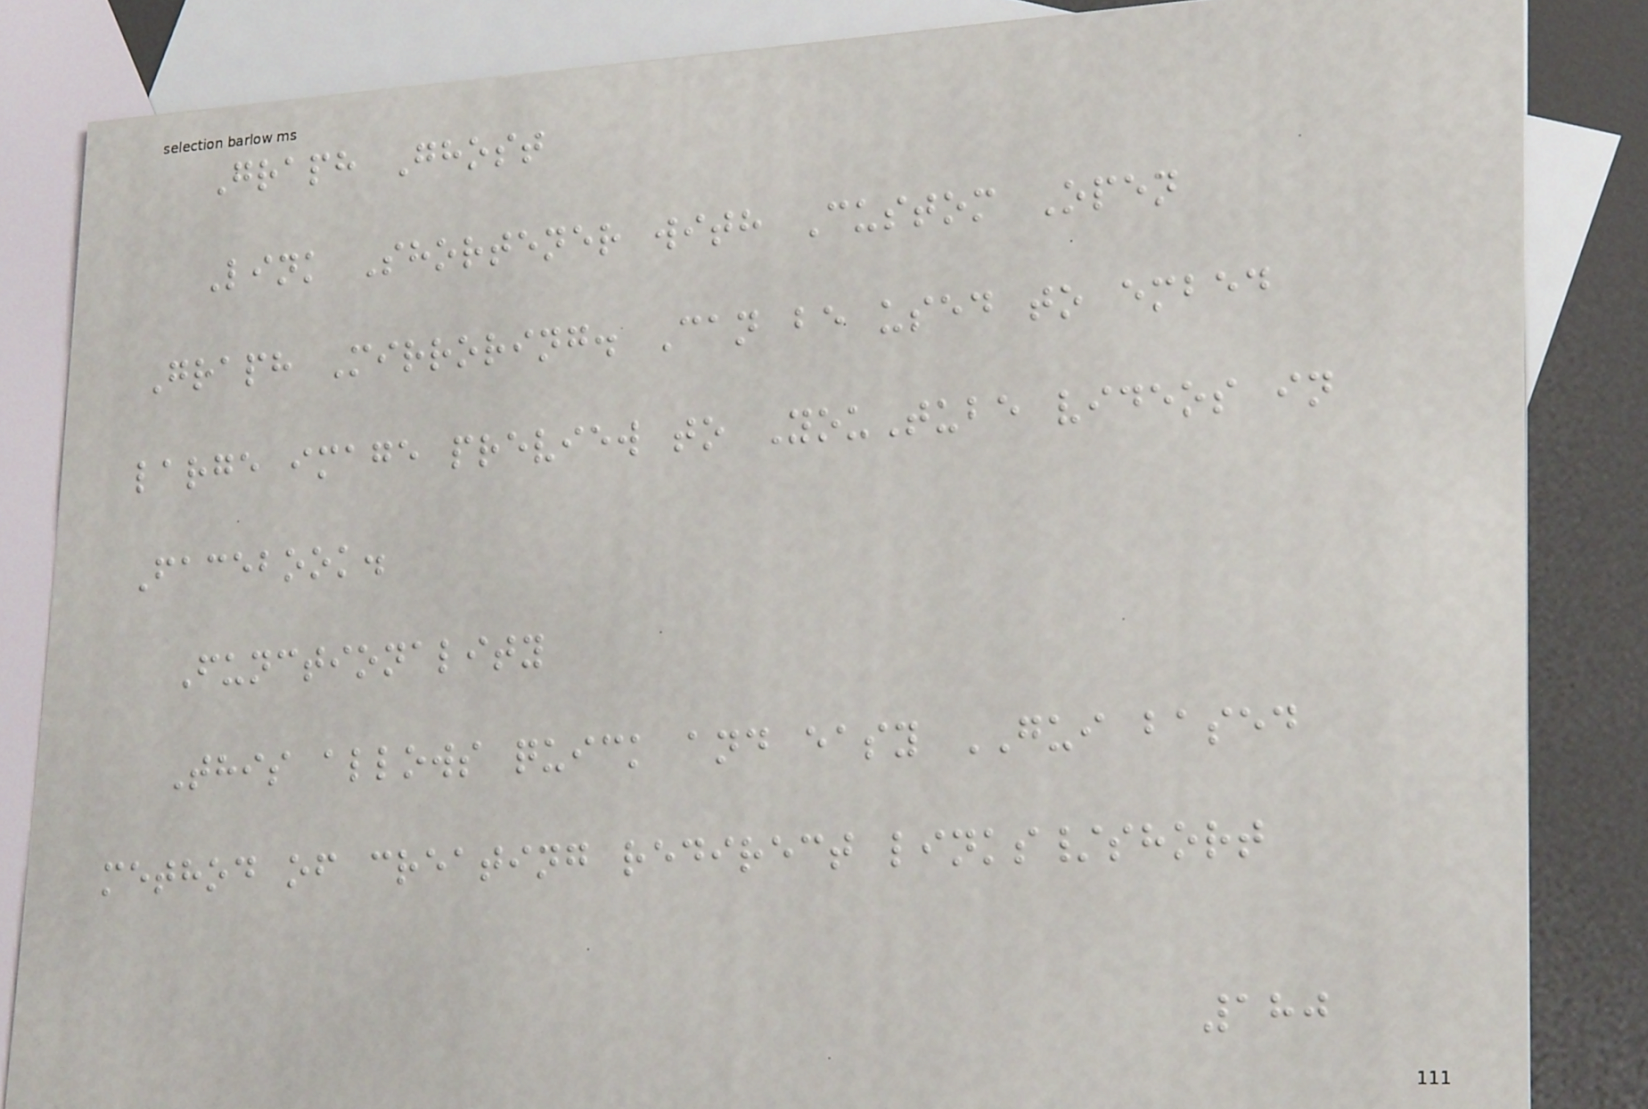Graph Ghost
Link Shortener with Custom Open
Graph Mirroring. Can be used to embed
large image preview to YouTube videos in
Facebook.
Functionality
This allows quick and easy GUI based
method of creating redirect links/short
180
